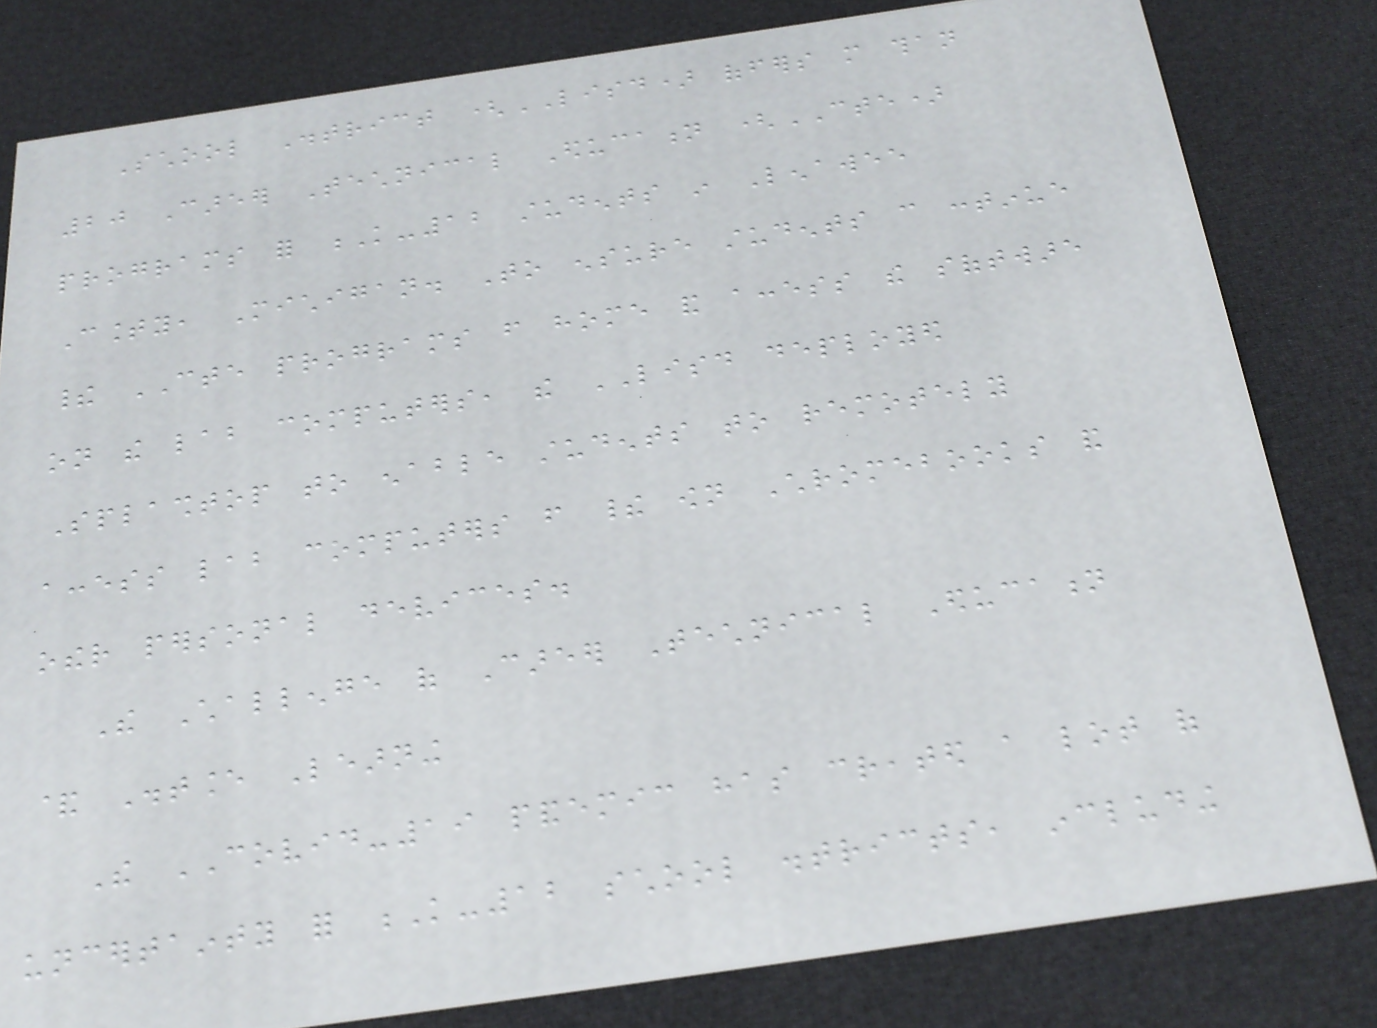School District (LISD) offers more than
20 Career Technical Education (CTE)
programs for K-12 students in Lenawee
County, Michigan. To ensure students can continue
their CTE programs from home and access the software
on the lab computers, the LISD deployed
Splashtop to enable students to remotely
access lab computers from their own Chromebooks and
other personal devices.
The Challenge of Career Technical Education
& Distance Learning
The COVID-19 pandemic has created a lot of
uncertainty for K-12 school districts, including
